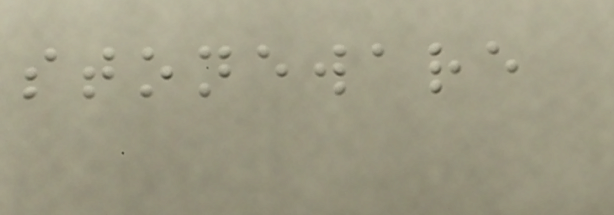stoneware
